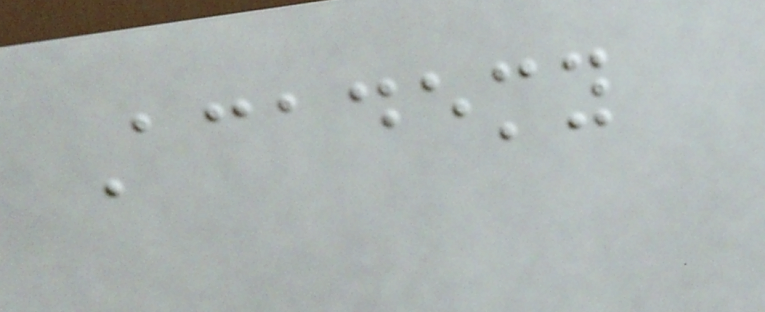Academy
